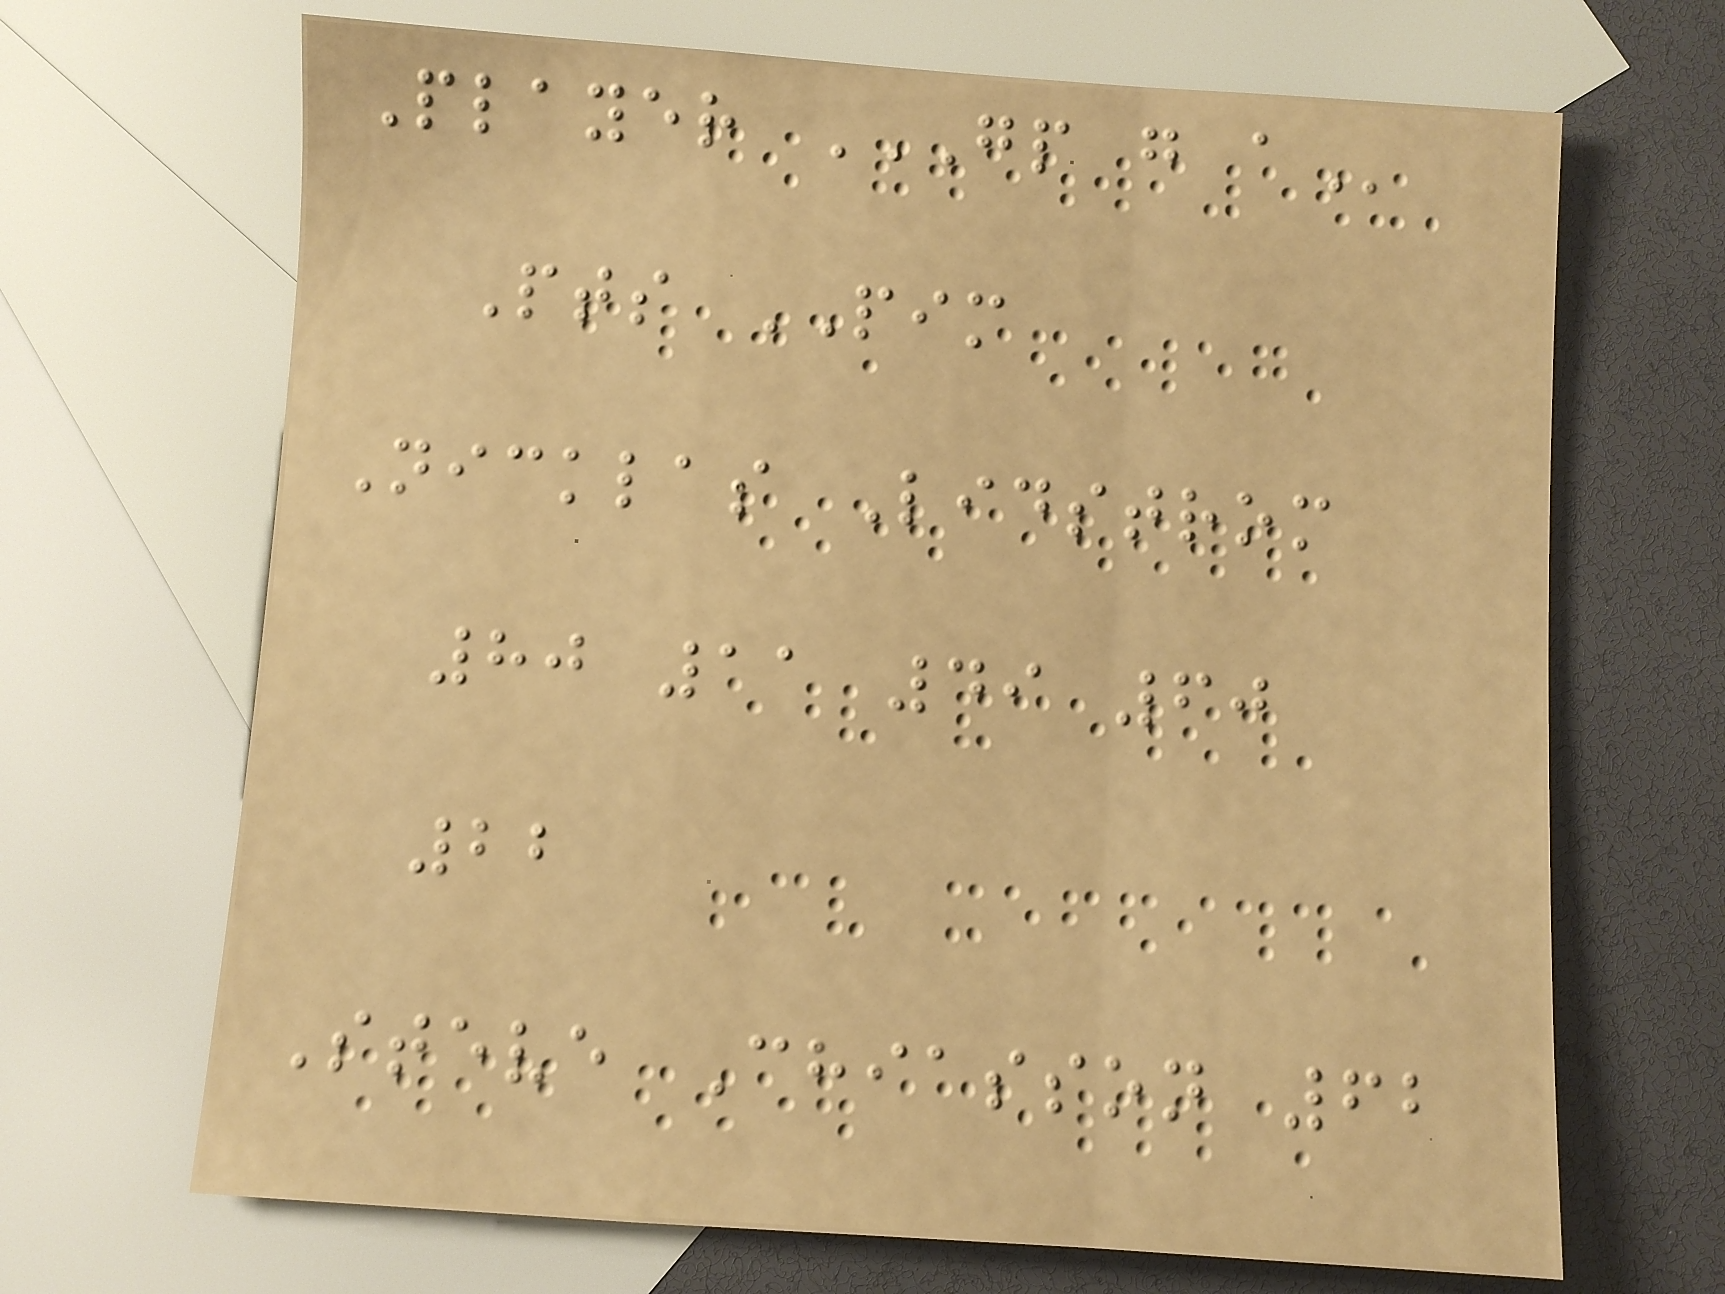Player GP G A
Pts PIM
Nicklas Lidstrom
80 11 49 60
22
Steve Chiasson 62
